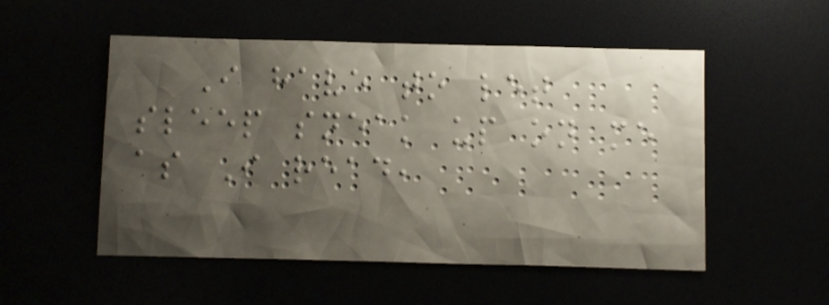I have to let
sleep sneak up on me
as I read,
